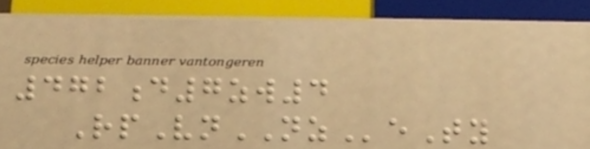472d7zw4
RpVnNZeTy
